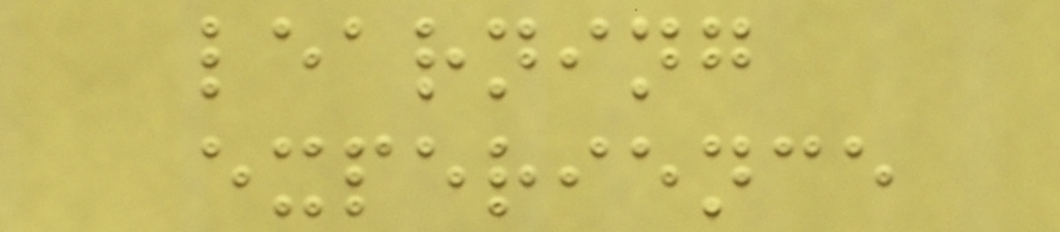learning
experience
